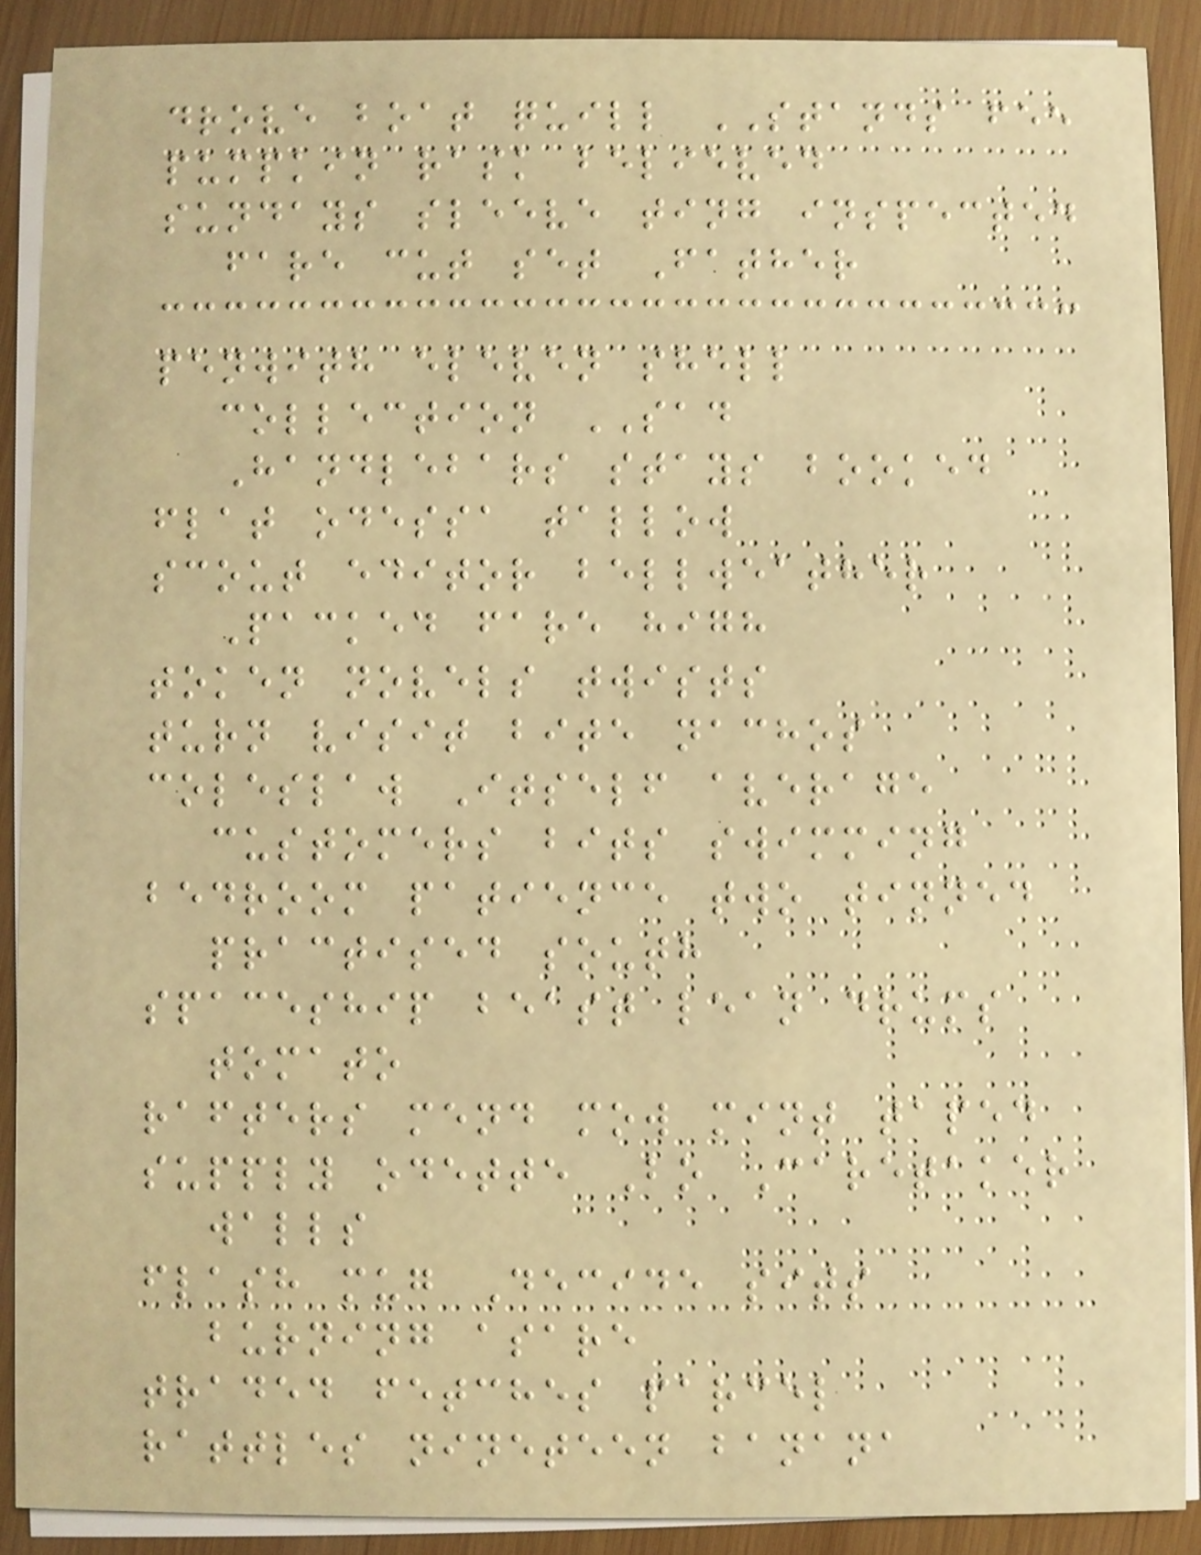drove boat quill STANDS fee
pumpkin rask believed
sundays sleeve ting inspected
fare cut set Father
penwith eleven shell
collection SAD
Handlebars stays booked
flat odessa tallow
scout editor bellweather
Packed fare high
token novels twists
turn visit bite nachos
coleslaw Itself average
customers bits swimming
bedroom patience two tinned
practised south
spaceship beast lean drums
tomato
rafters mend mow mint taped
supply odette Bo Caretaker
walls
flash mug Decide sits
burning asare
traded fetches parcel
rattles nineteen banana
